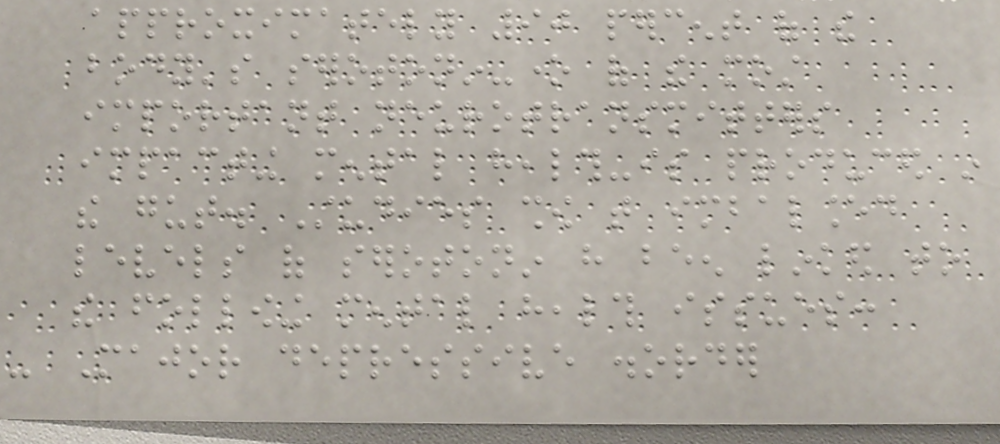approximately 90 percent of the
body's serotonin-one of the most
important neurotransmitters
impacting mental health-is produced in
the gut. Studies show that imbalanced
levels of serotonin have been linked to
the following mental health issues:
- Major depressive disorder
